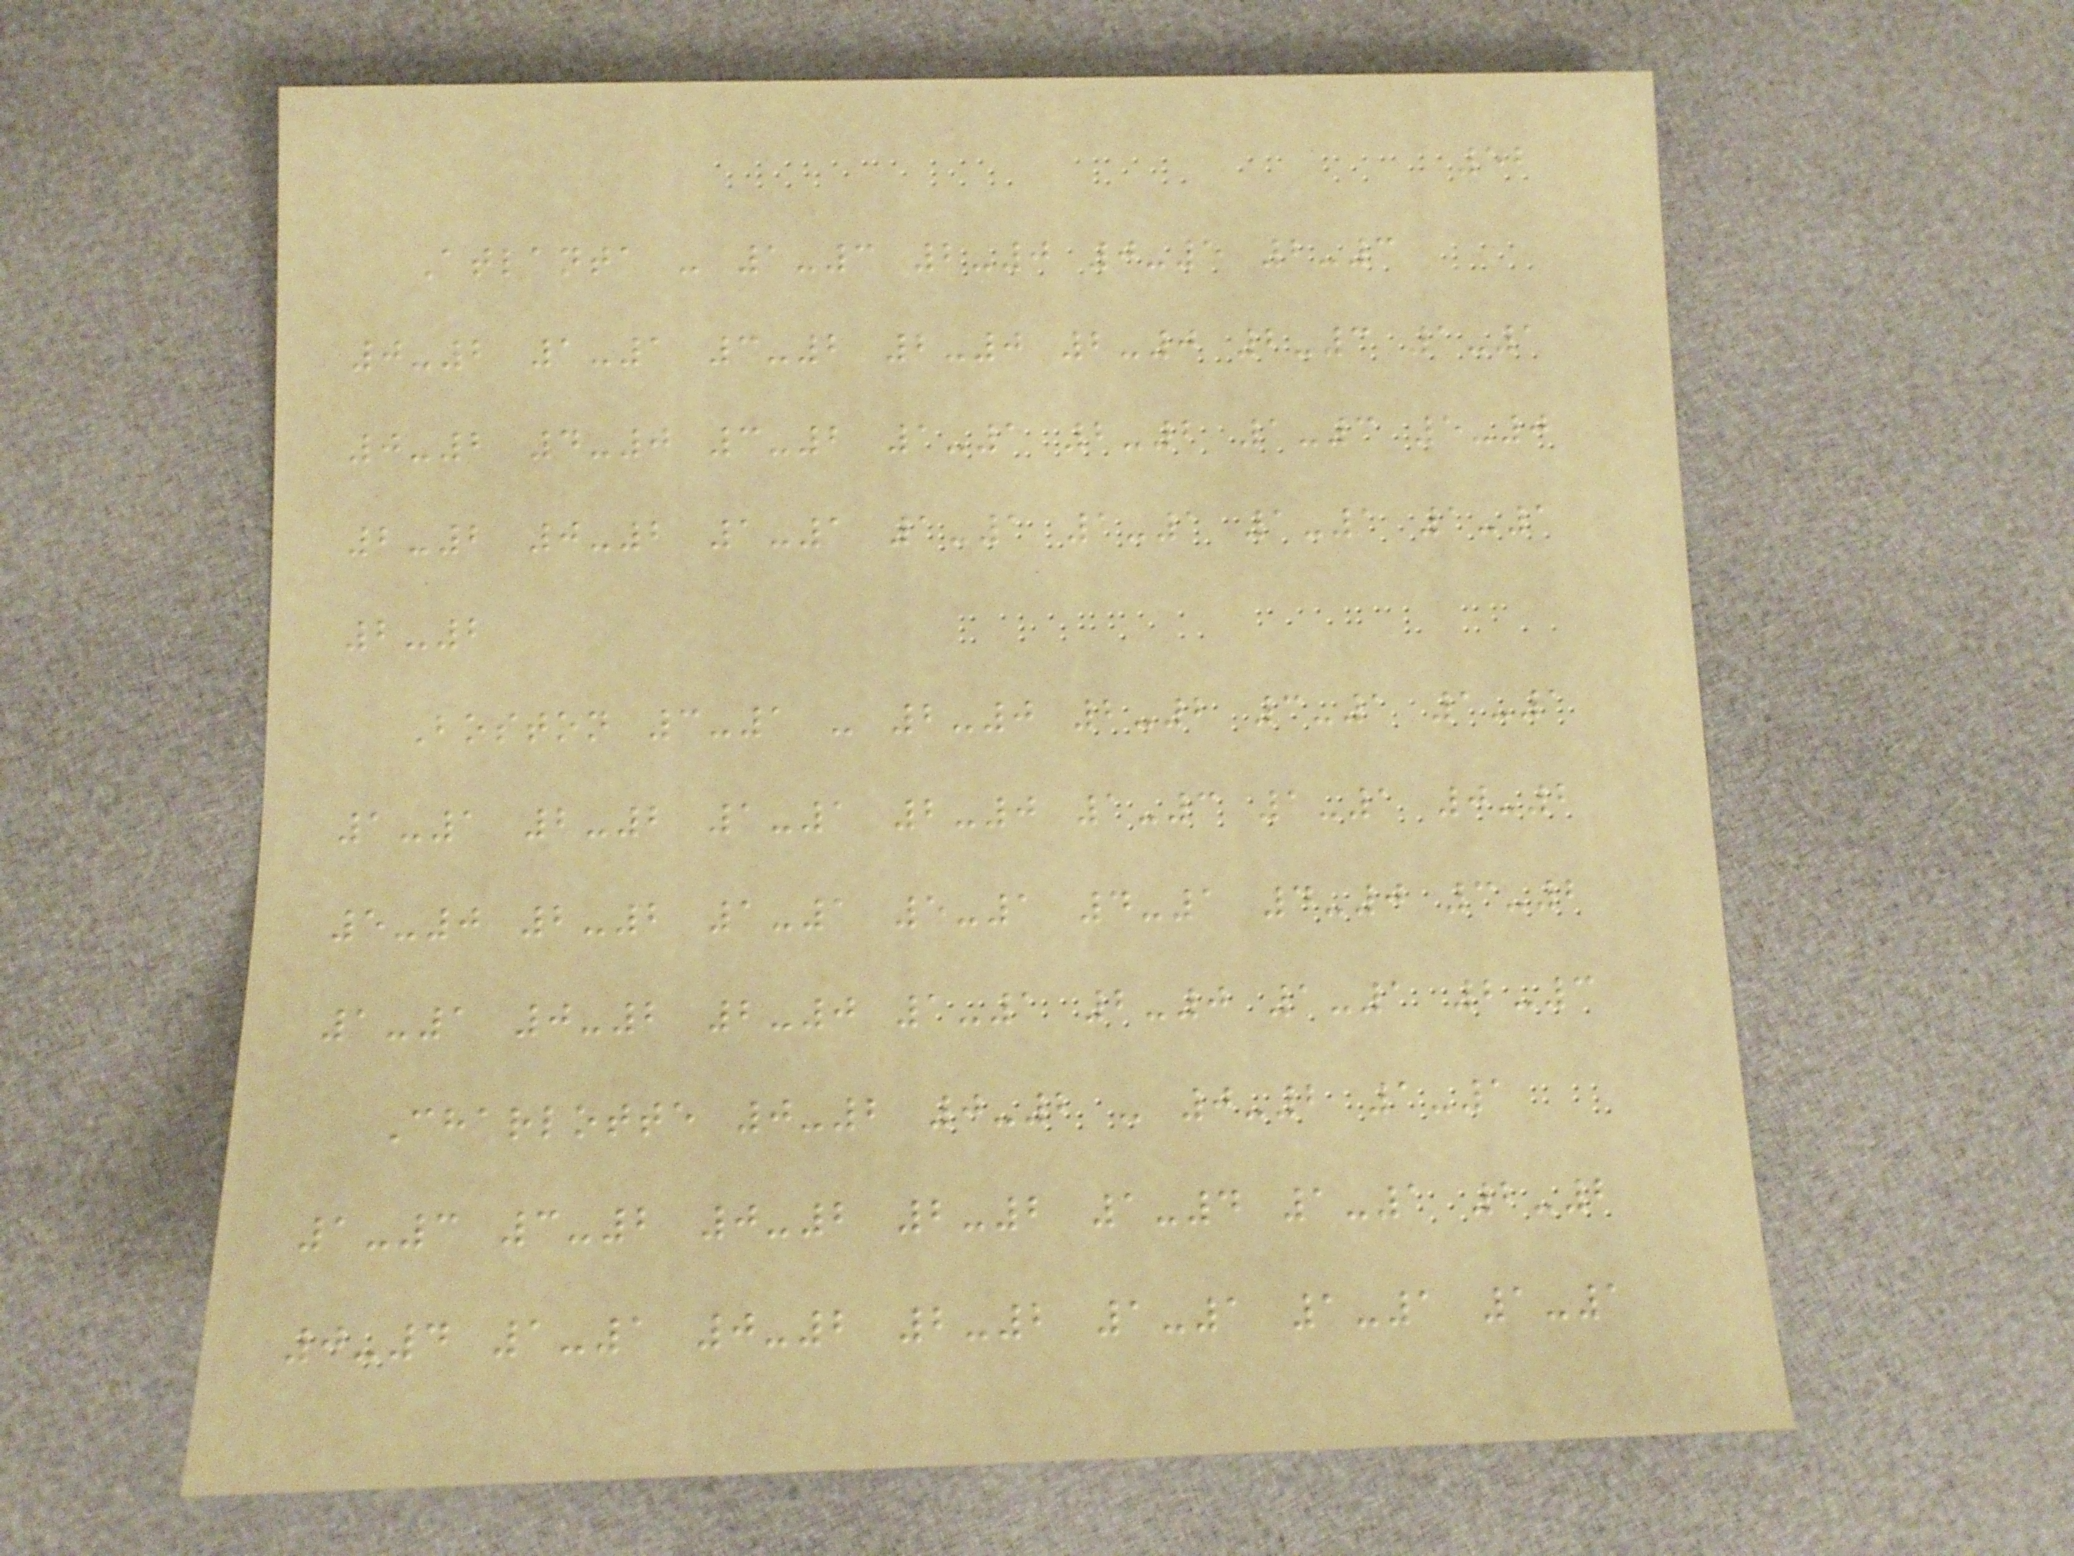52
Atlanta - 1-3 2-0 0-5 2-3
0-2 1-1 3-2 2-0 2-0 2-3 1-1
0-2 4-0 3-2 1-1 2-2 1-3 5-0
2-2 0-2 1-1 1-1 1-1 1-1 1-1
2-2
Boston 3-1 - 2-0 2-2 3-1 1-1
1-1 2-2 1-1 2-0 1-3 1-1 0-2
5-0 2-2 1-1 5-1 4-1 4-0 3-2
1-1 0-2 2-0 1-1 2-0 1-1 2-3
Charlotte 0-2 0-2 - 0-2 1-1
1-3 3-2 0-2 2-2 1-4 1-1 2-2
0-4 1-1 0-2 2-2 1-1 1-1 1-1
